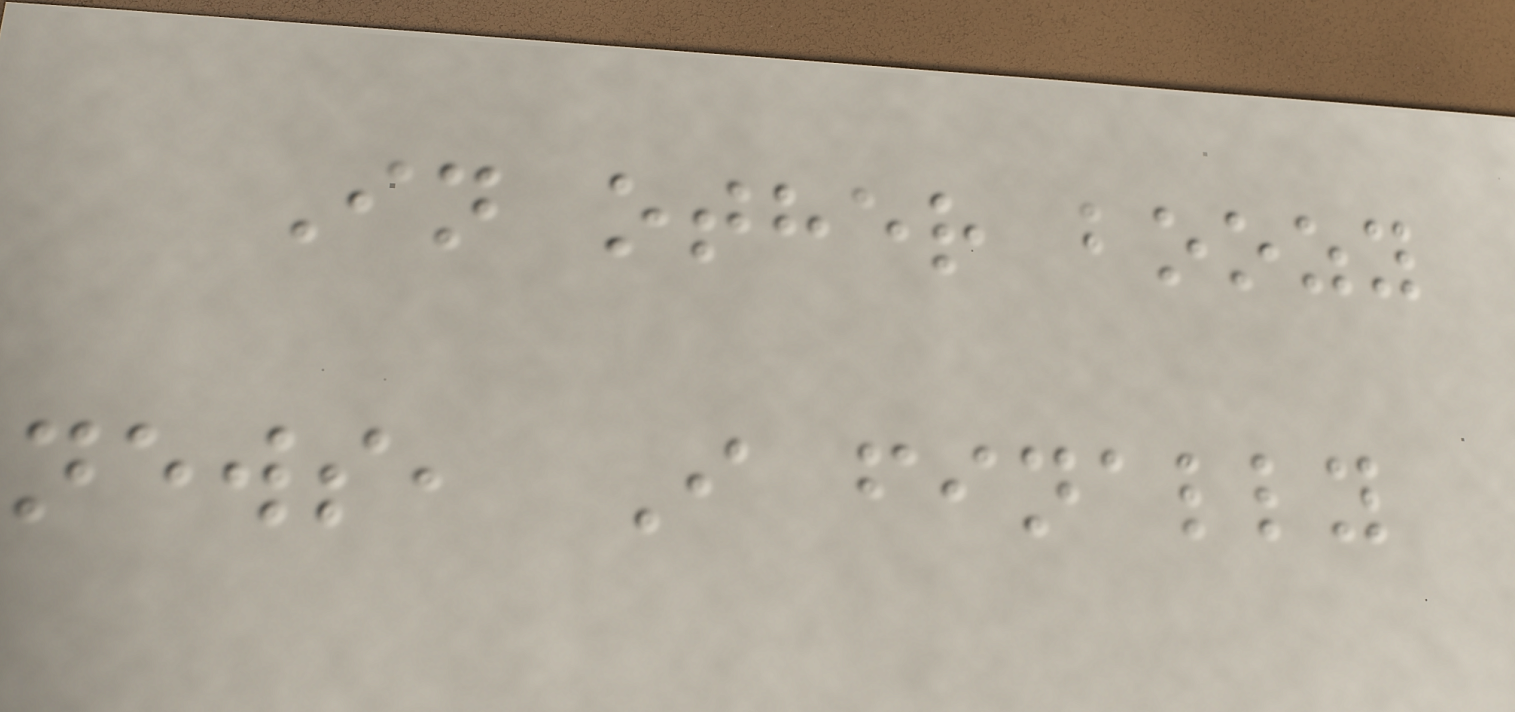In other boozy
news, I finally
